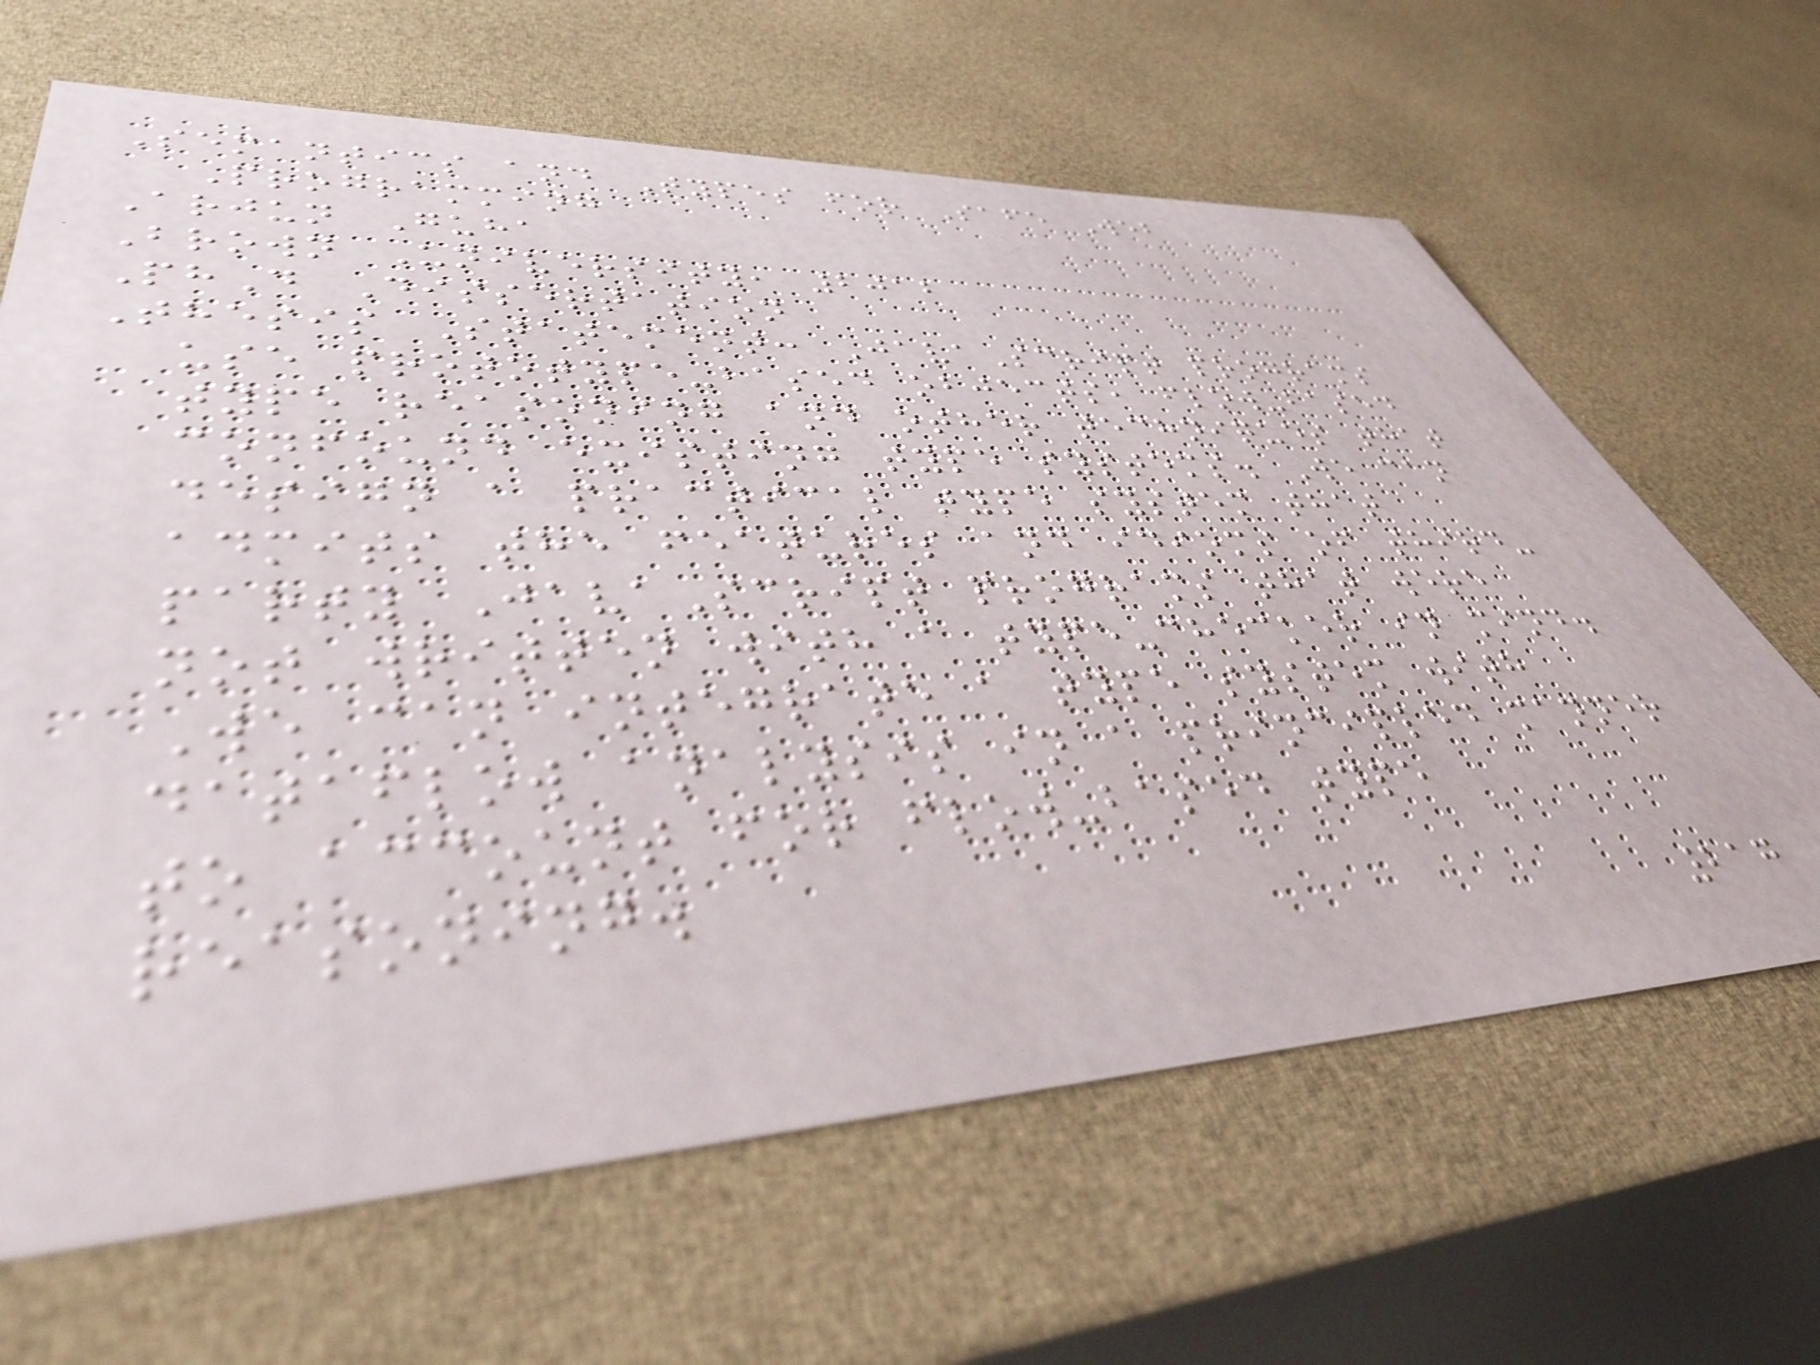Semantics and Types for Safe Web
Programming
Arjun Guha
Brown University, 2012
PhD Dissertation
Thesis Statement: JavaScript programs
use prototype-based objects, flow-based
type reasoning and other techniques that
confound existing type systems. We can
design a practical type system that
admits the features and idioms of third-
party JavaScript programs that were
not written with a type-checker in mind.
We can integrate a type system with
dataflow analysis in a principled manner
to account for flow-based type
reasoning.
217
